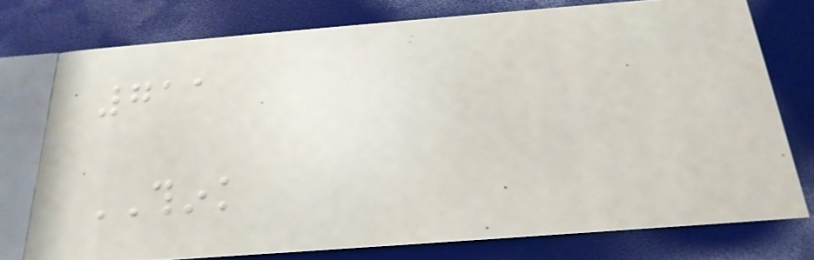711
THINK
